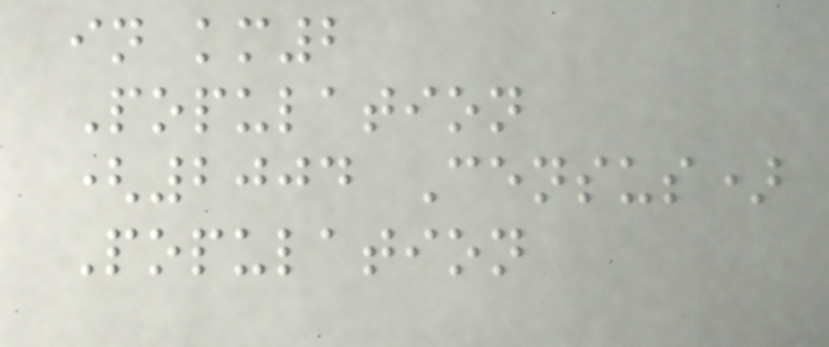in km2
Population
(2004 Census)
Population
